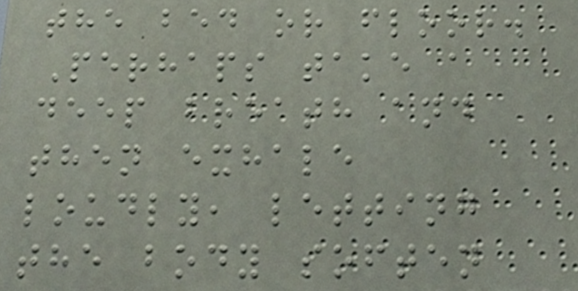the bed or floor.
Perhaps take a
deep breath and
then exhale
loudly, letting
the body soften
